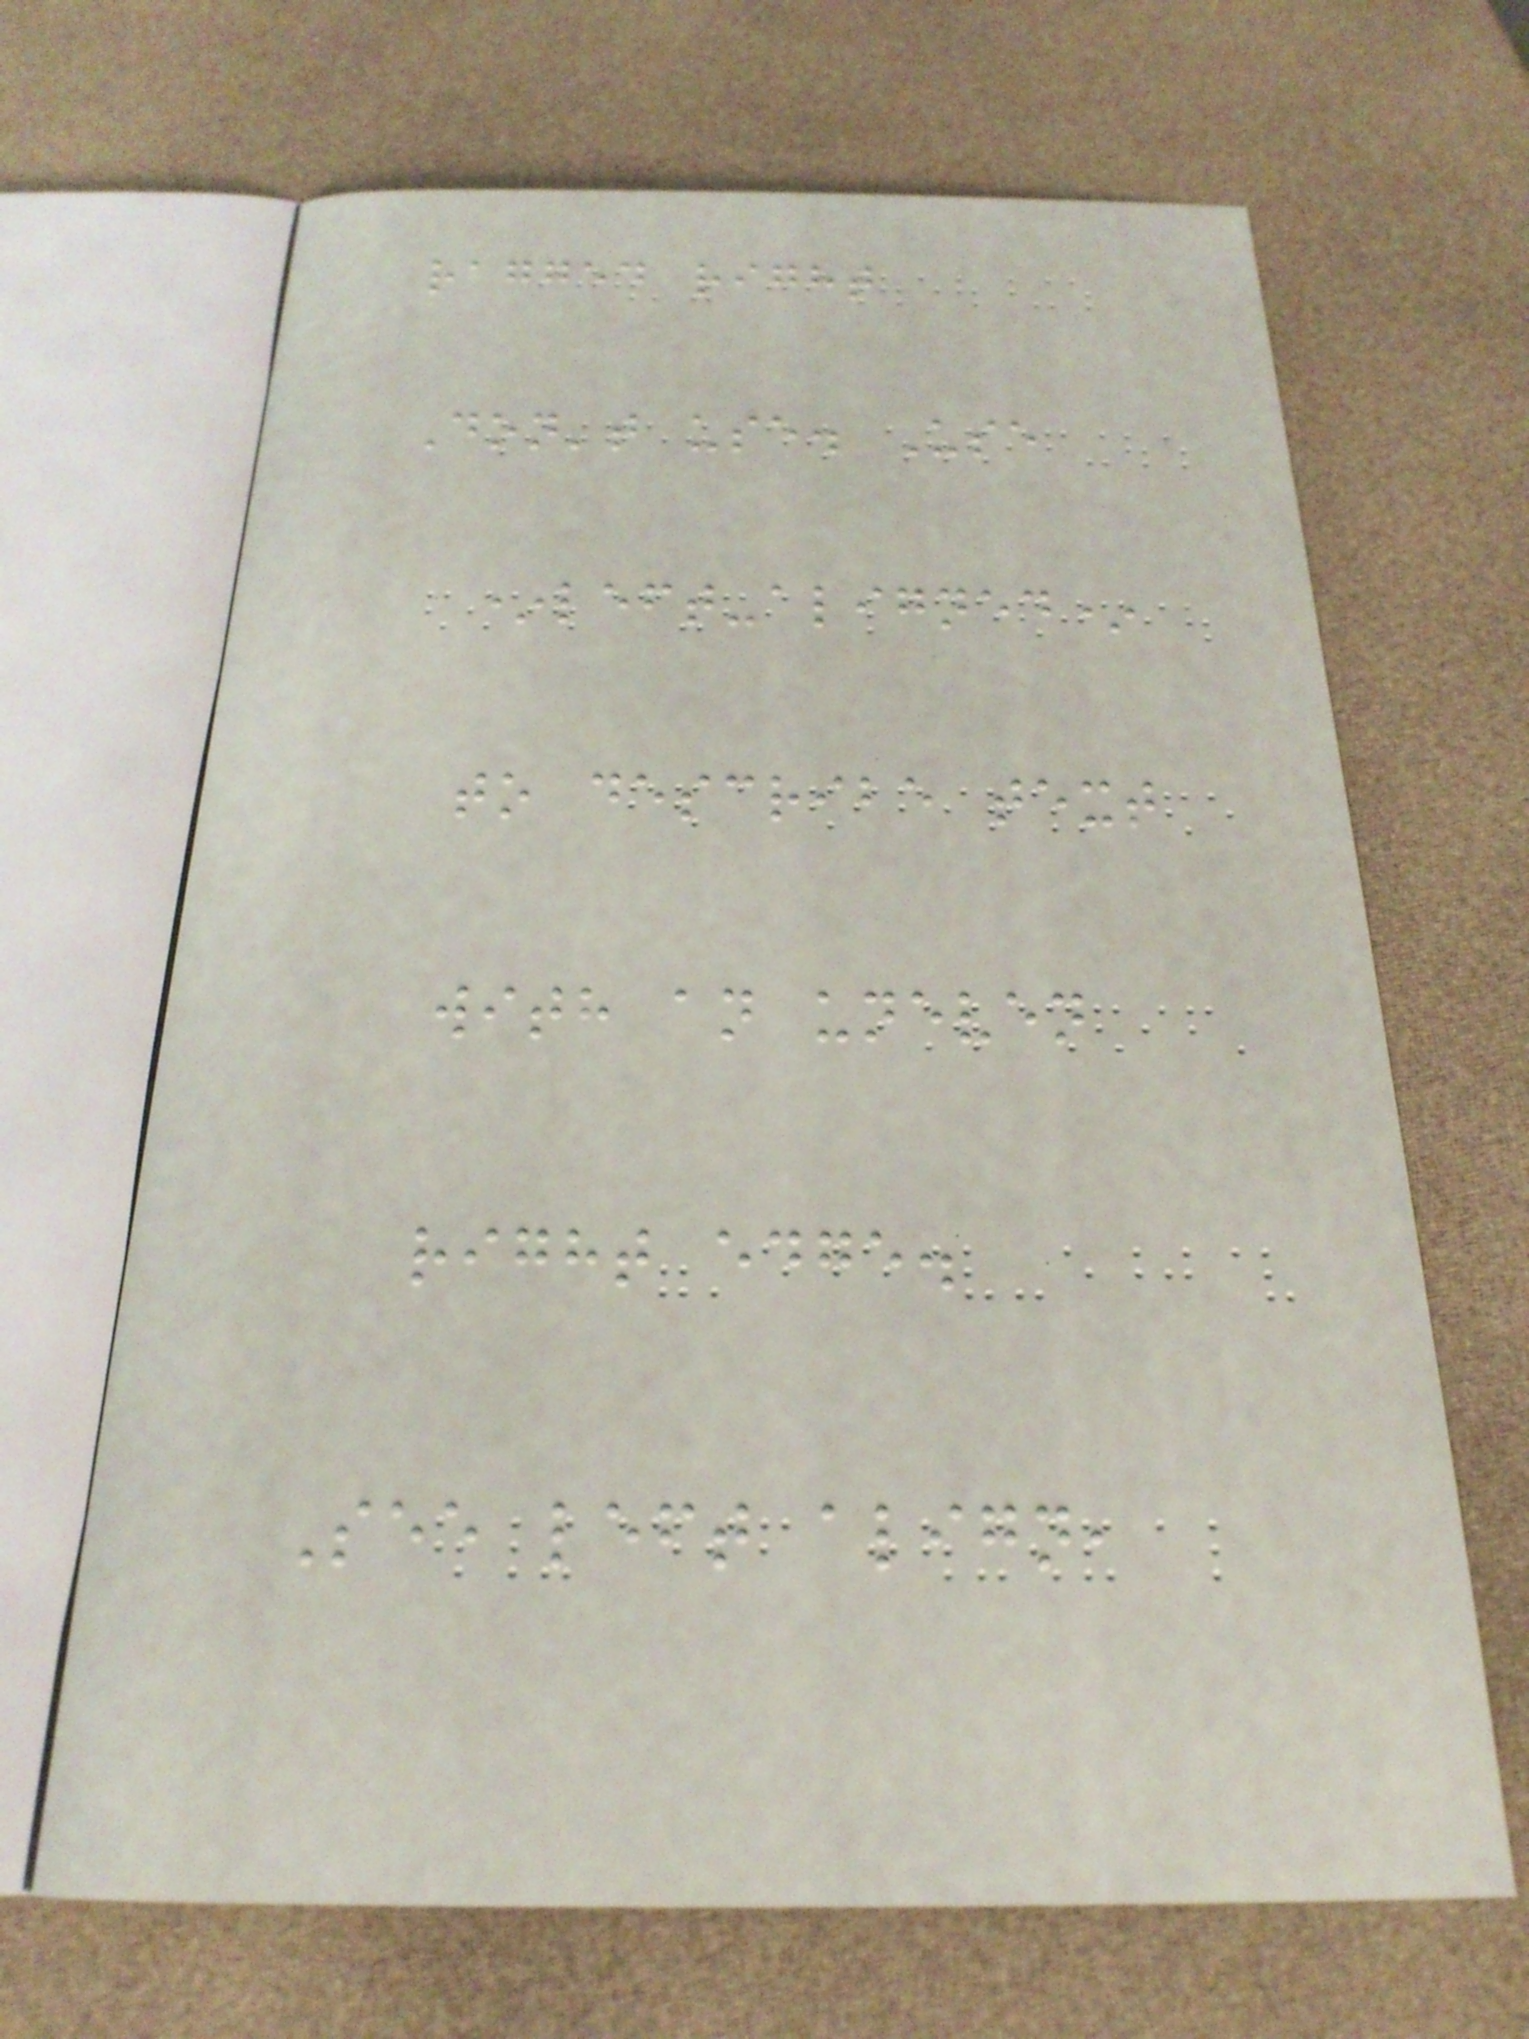ragged right
Don't use. Use
*left-aligned*
to describe text
with an uneven
right edge.
See left align,
